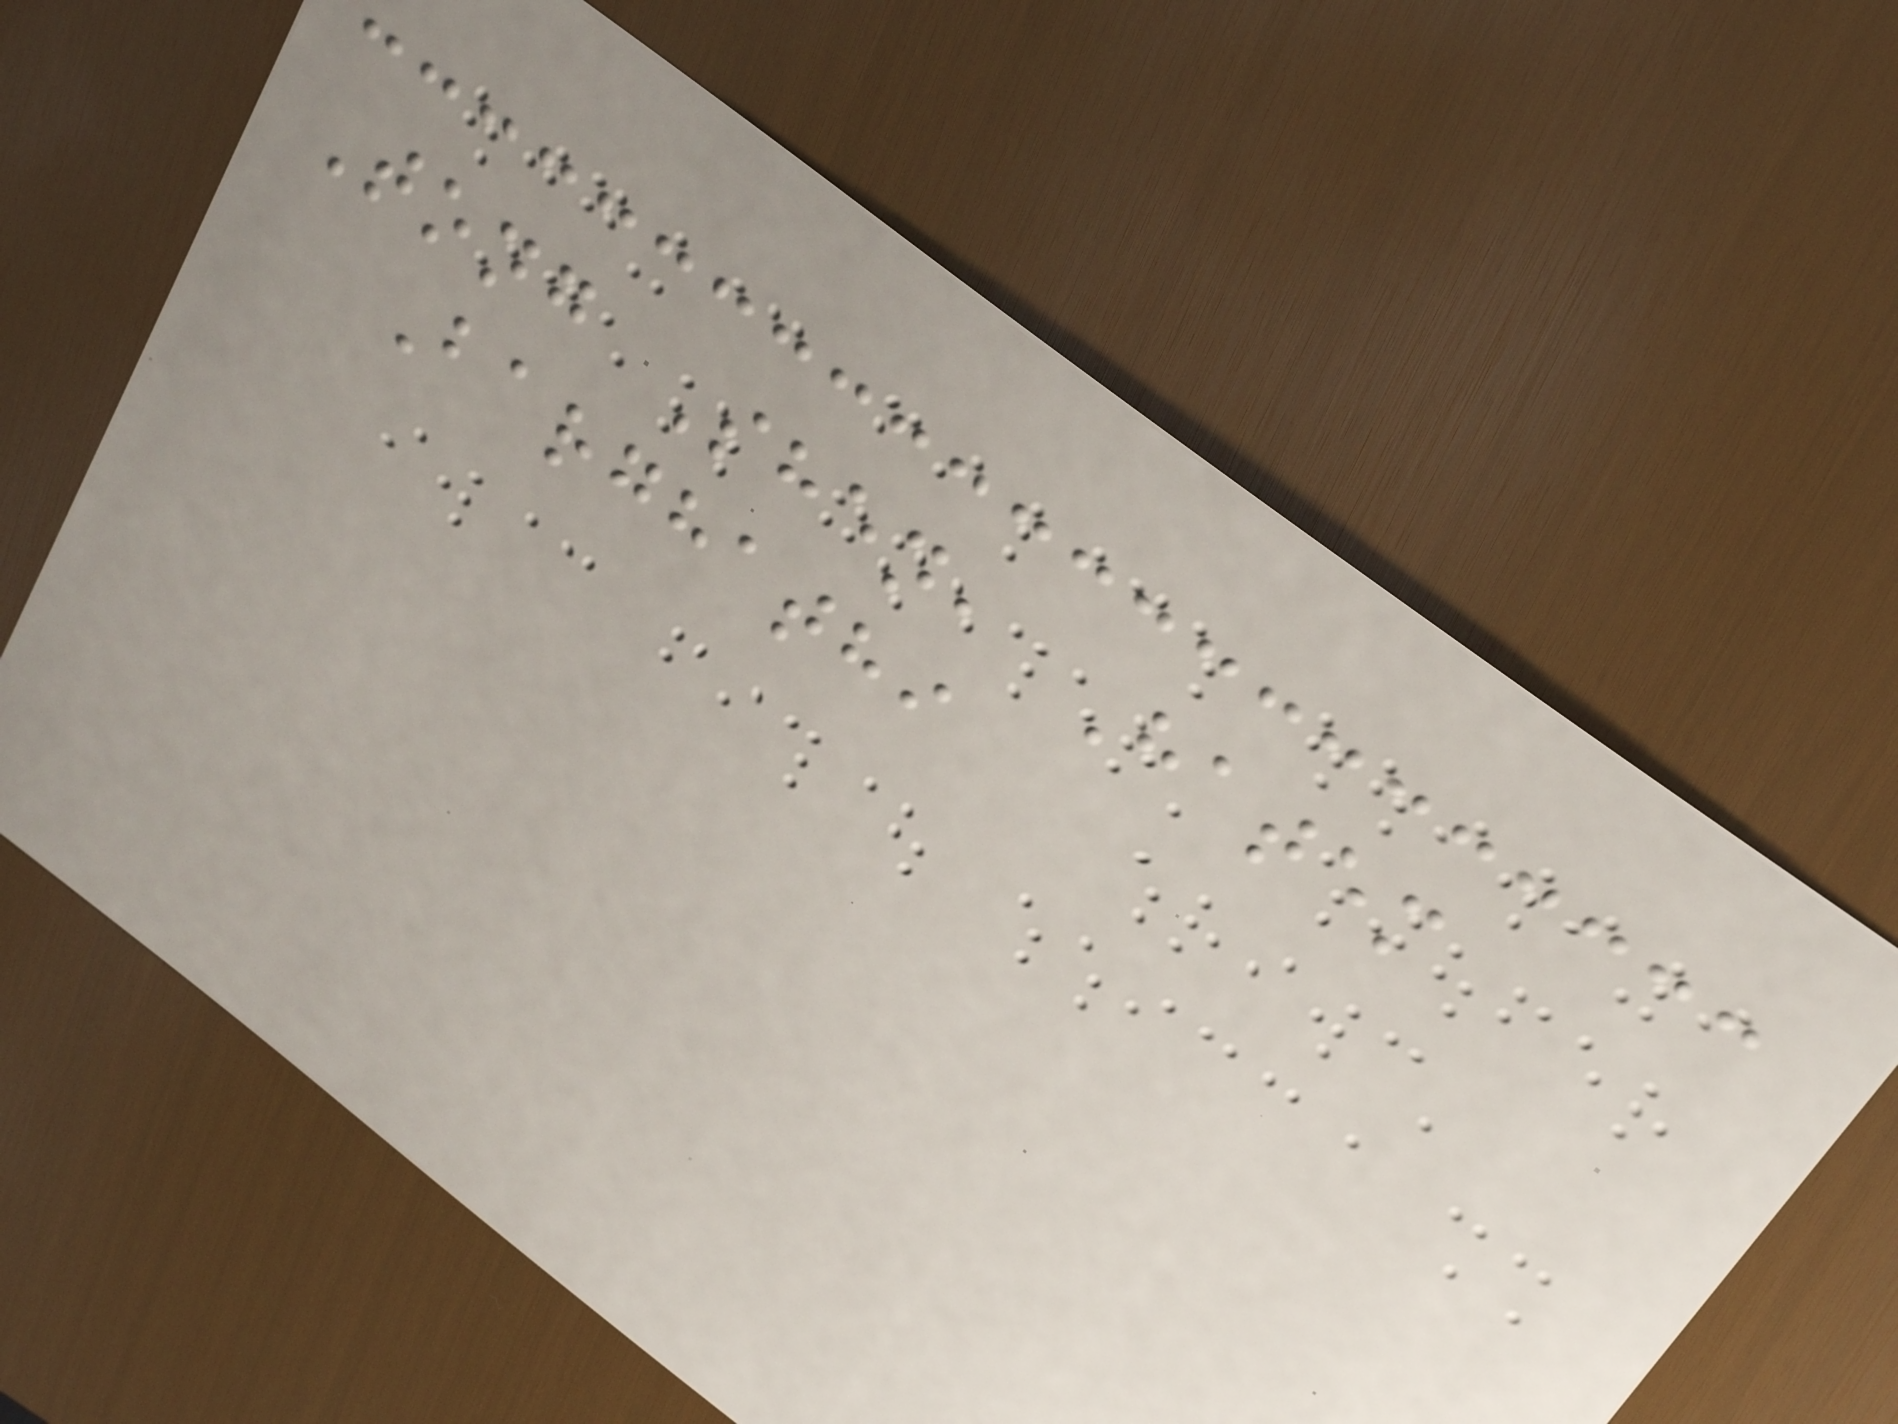Tong Shen, Hatem
Barghathi
